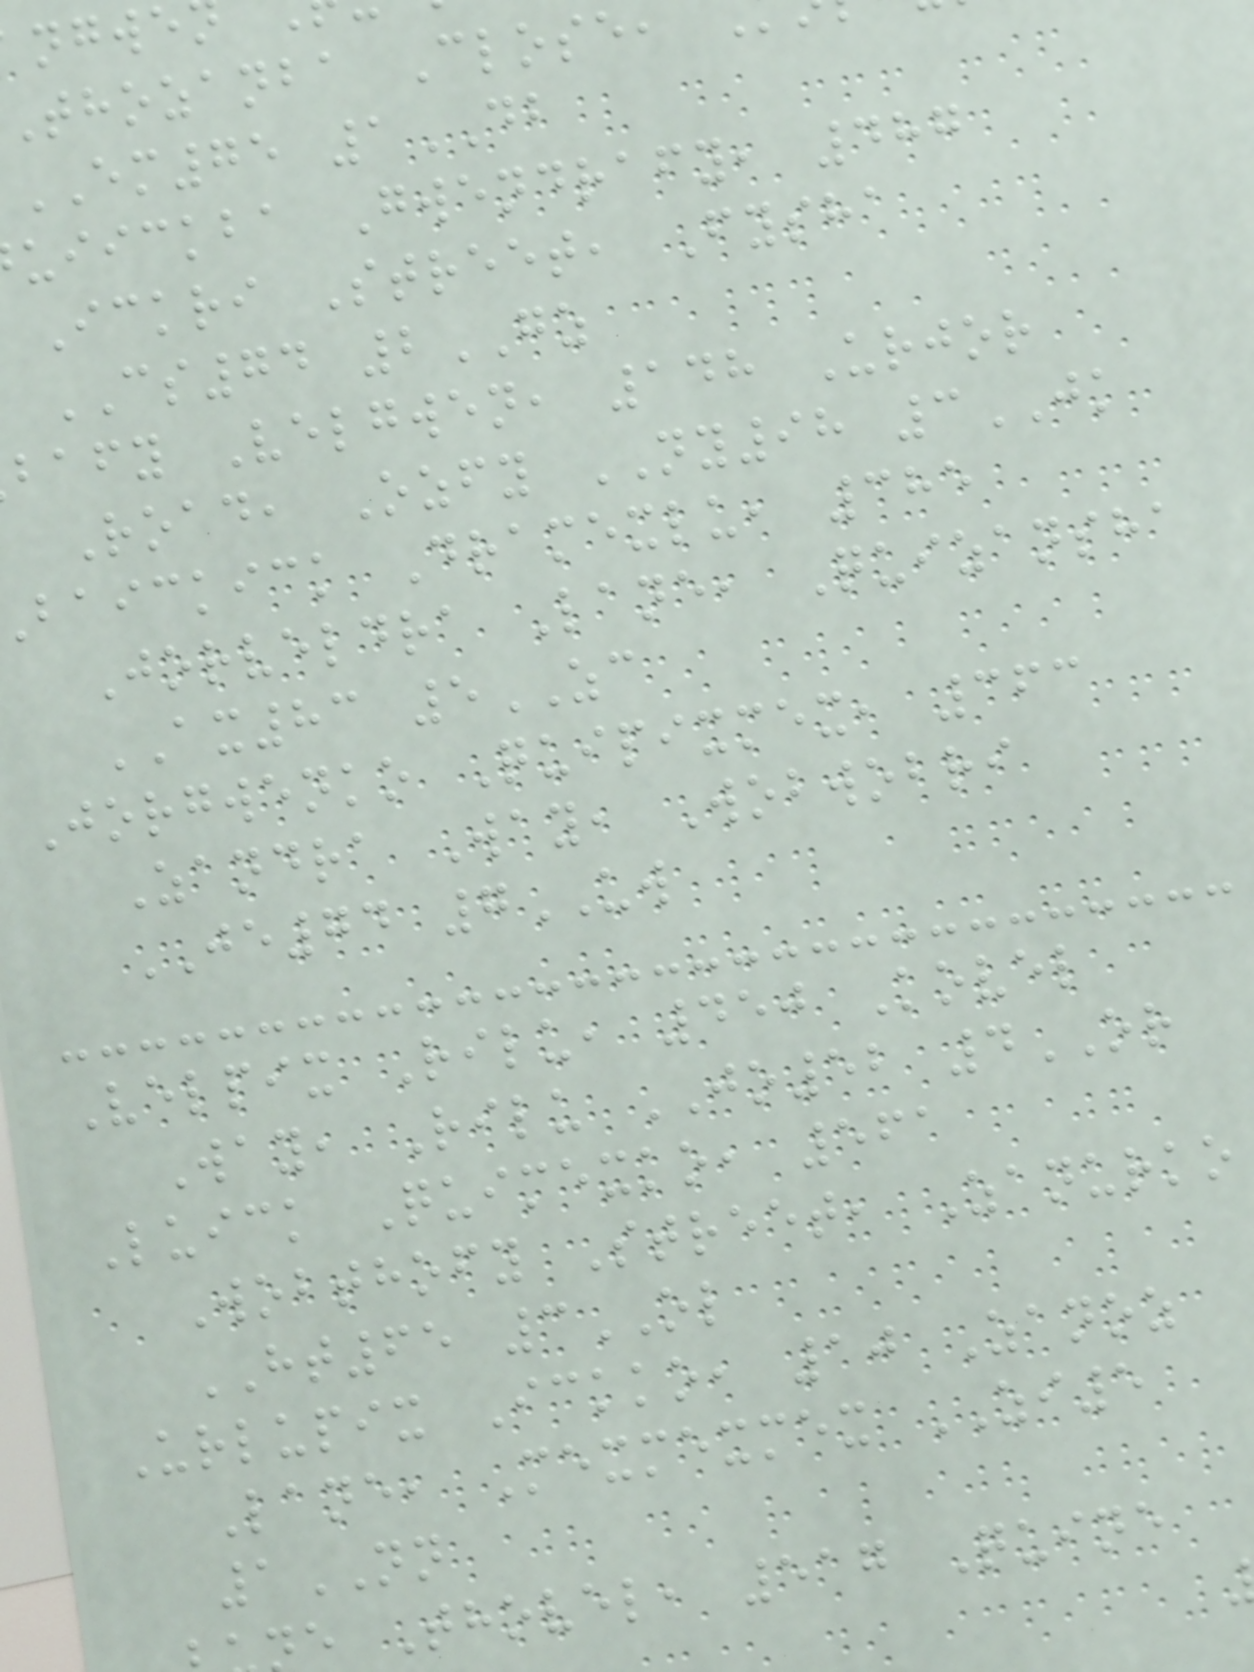Thozanba Close,
EM75 1DB
uiickba Gwendrafy, 487
Ickri Street, Fysha
CS74 2GZ
bafy Velgwen, 148 Urjor
Road, Ozfy NY98 3JK
baickick Dramexlu, 385
Jorveldra Lane, Quizansha
AX83 5ZC
Jorgwenko Quipixmex, 363
Zandra Way, Wobwobri
JE74 7UW
Velpix Rilu, 450 Kovel
Way, Rilu JO52 4OR
Luick Quimexko, 561
Wobthofy Street, Zanurko
HT65 3OL
Urlupix Ickko, 10 Zanoz
Lane, Mexmexmex ZI5
1NN
e Thovel, 517 Quine
